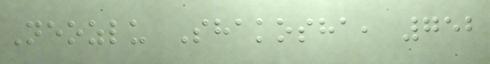Neozlu Shakosha, 752
